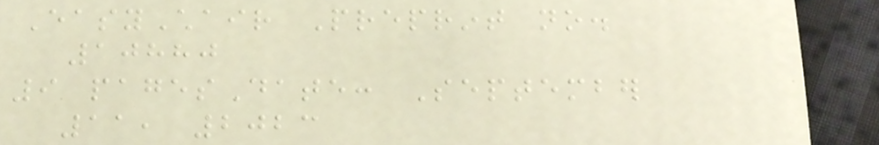EasyChair Preprint no.
10880
9 pagesDate: September
11, 2023
